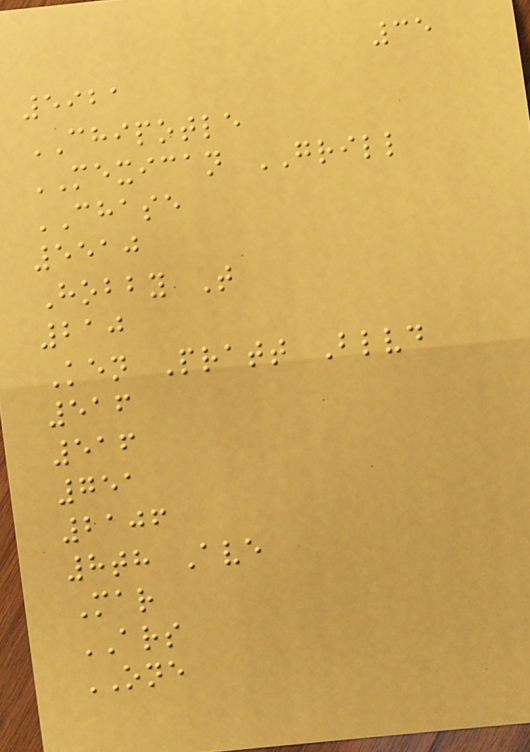35
5921
CHIPOTLE
MEXICAN GRILL
CHASE
5510
Hobby T
210
Ken Pratt Blvd
516
516
751
2106
8th Ave
Mar
ARS
ONE
